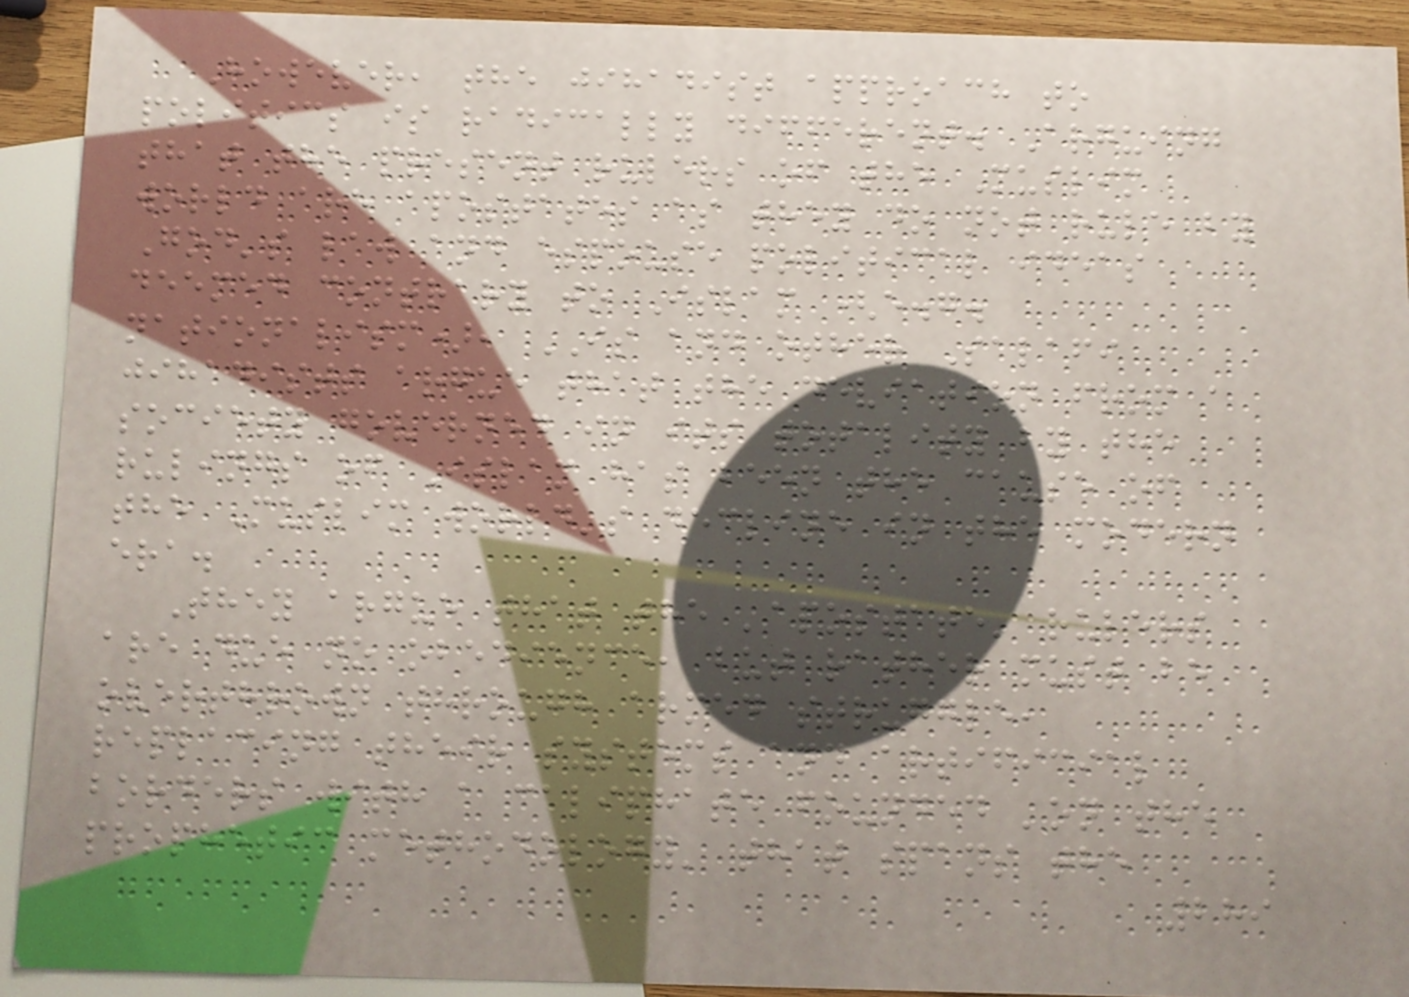However, the jihadist approach to
politics is radically different. Arguing
that the present rulers of the Muslim
world are apostates as they do not rule by
God's law and espouse political ideas
deemed contrary to Islam (e.g.
nationalism), IS and other Salafi
jihadists argue that the deviation from a
society governed in its totality by the
rulings of Islam has been the cause of
the Muslim world's decline in the modern
era.
They argue that the 'apostate' rulers
are due no obedience, but rather must be
overthrown through armed struggle,
replacing their systems and artificial
borders with a caliphate founded 'on the
prophetic methodology' that spans the
289
